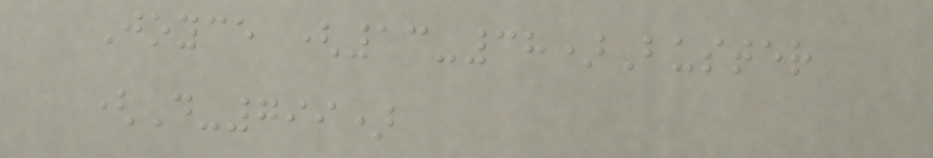Joyce (13-38)Buster
(D-799)
